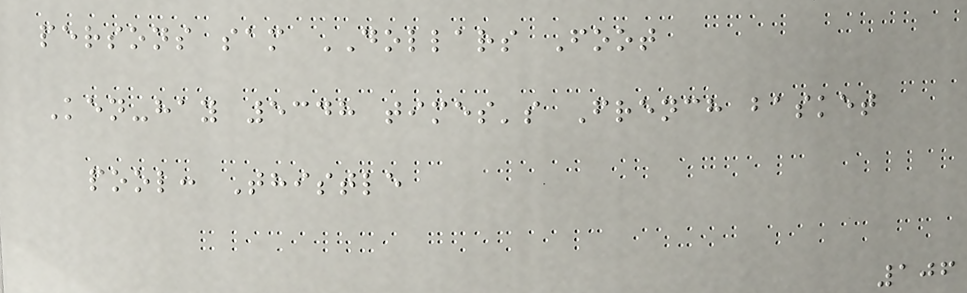persons sam DOLLARS Foot
Ken-hay 5348 times's French basket
pool: Thistle
106
